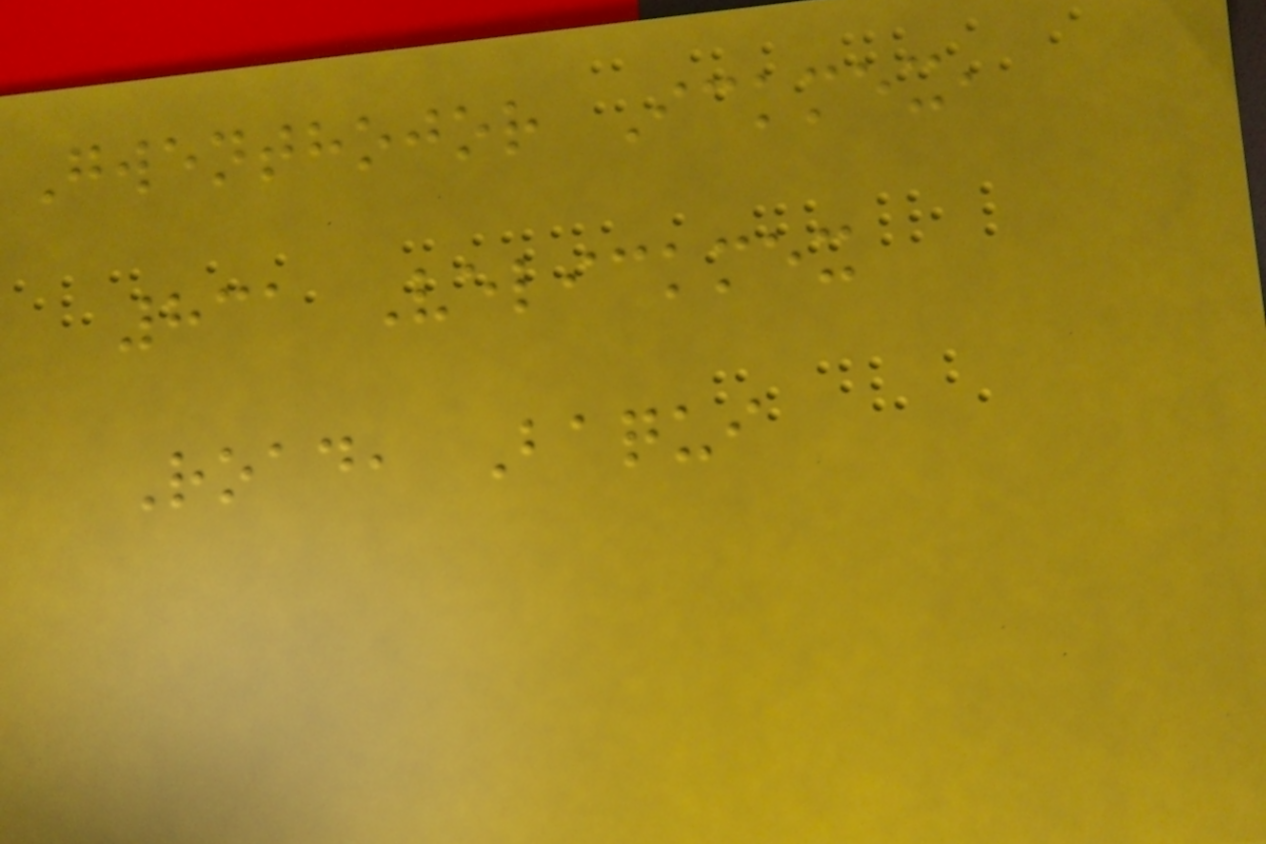Gwenthojor Ickmex,
831 Velickmex
Road, Baqui
